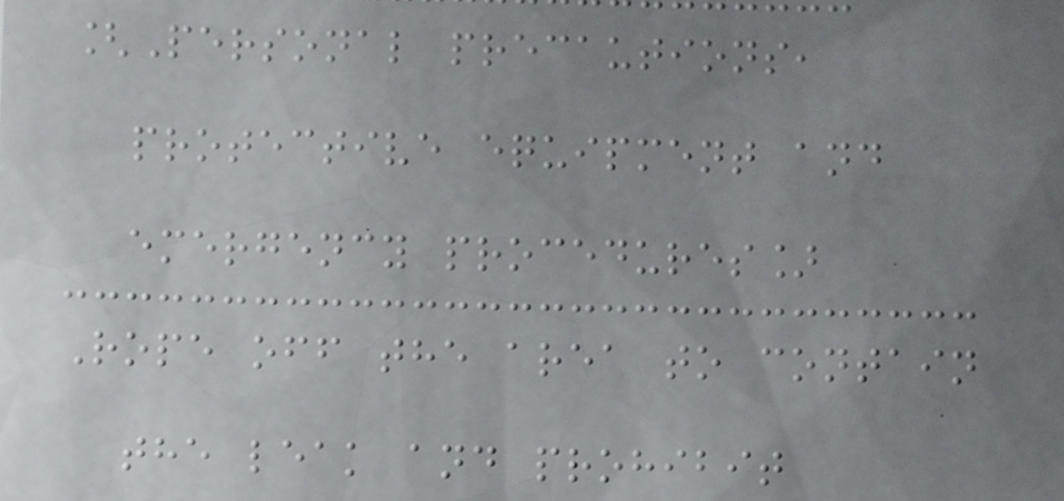[Personal precautions,
protective equipment and
emergency procedures]
Rope off the area to contain
the leak and prohibit
